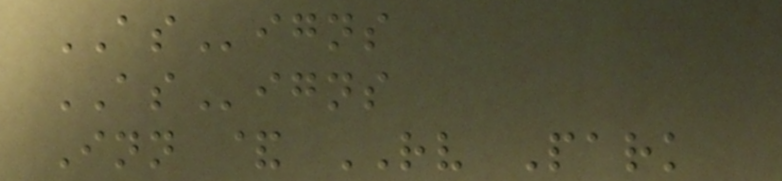ASigns
ASigns
Inn & RV Park
